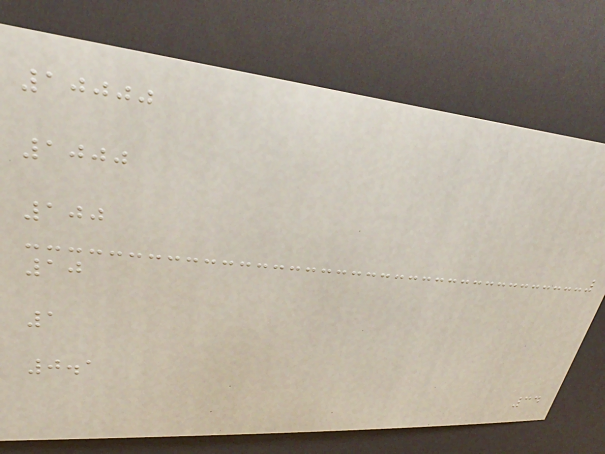10000
1000
100
10
1
0.1
34
